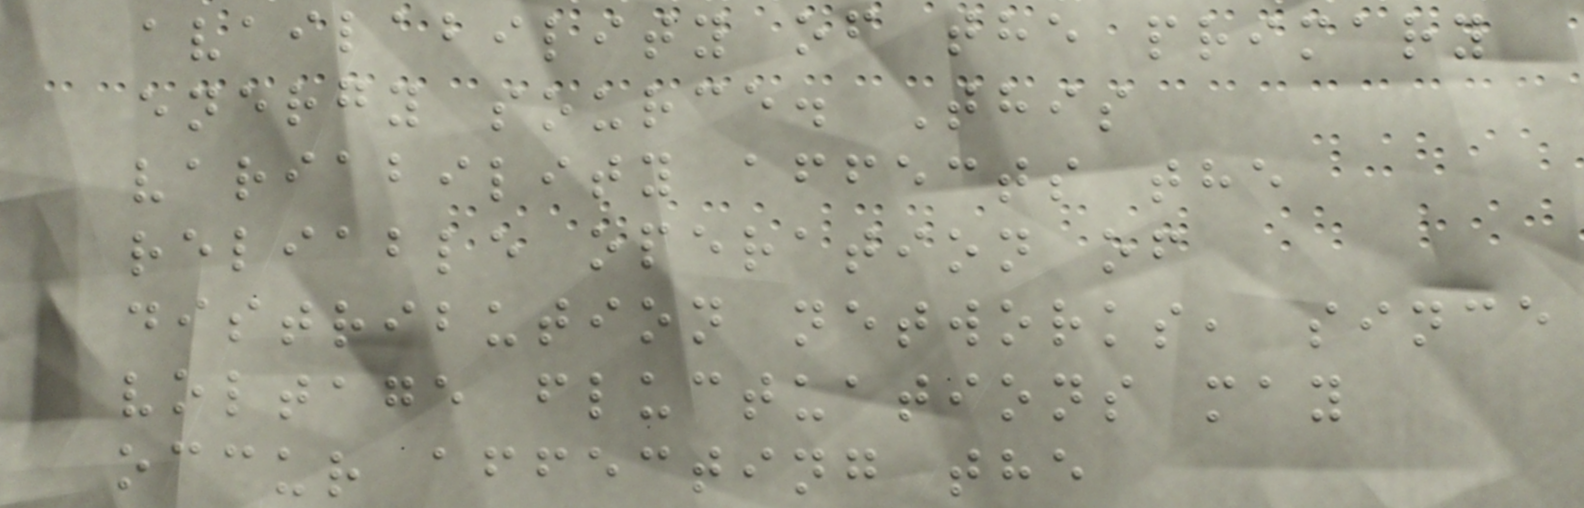availability of the primary
energy source. This
variability affects the
reliable operation of
distribution networks, since
voltage fluctuations may
occur affecting the
